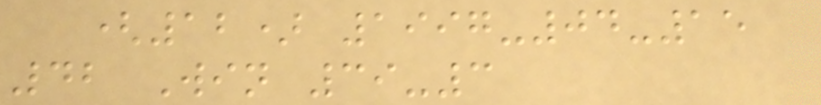(12) 1997-04-15
42 Win 39-3
